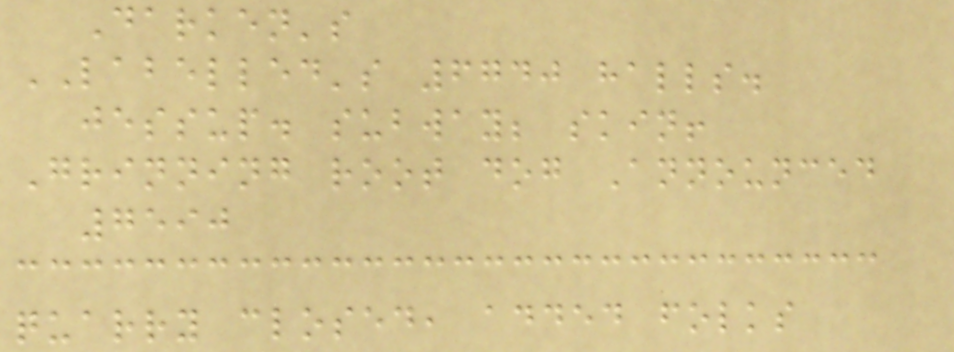Darken's
LABELLED's 6740 halls.
jessup. subway; skin!
Grinning root dog Announced
7590
quarry closed, added folks
